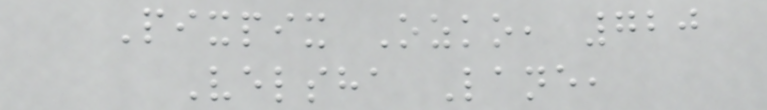Pixpix Ozko, 720
Velsha Lane,
